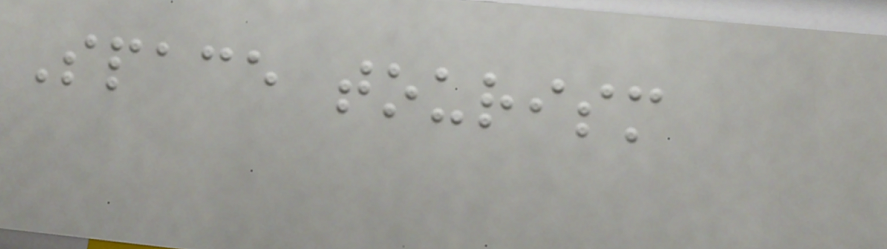Space tourism
